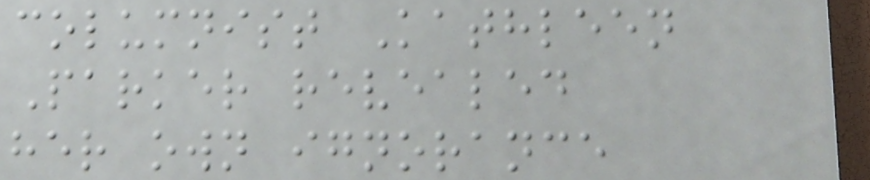columnist Kathleen
Parker revealed
her own ignorance
